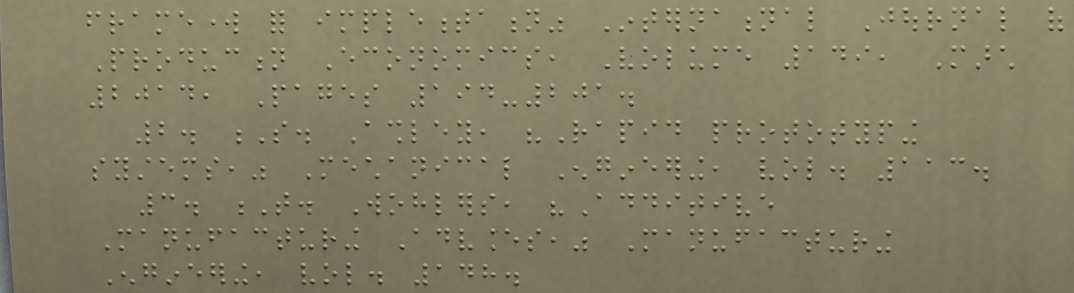framework for implementation" International Journal of
Production Economics, Volume 149, March
2014, Pages 194-201.
2. S. Ashley, "Rapid prototyping
systems," Mechanical Engineering, vol. 113.
3. T. Wohlers, "Additive
Manufacturing Advances," Manufacturing
Engineering, vol. 148.
